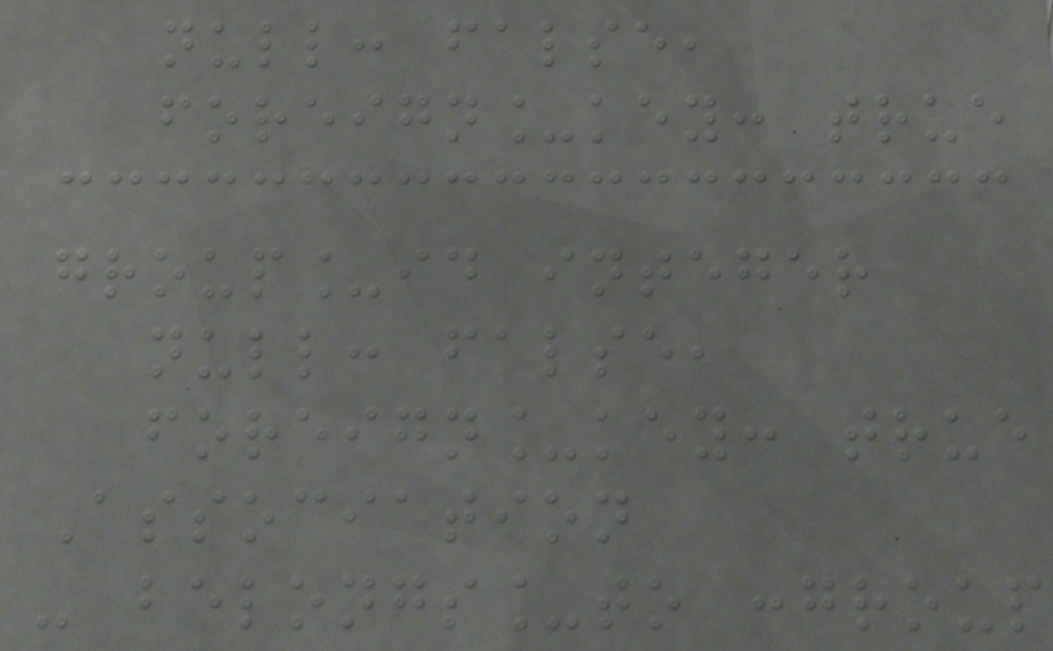null: false,
foreign_key: true
group_id integer
null: false,
foreign_key: true
Association
- belongs_to :group
